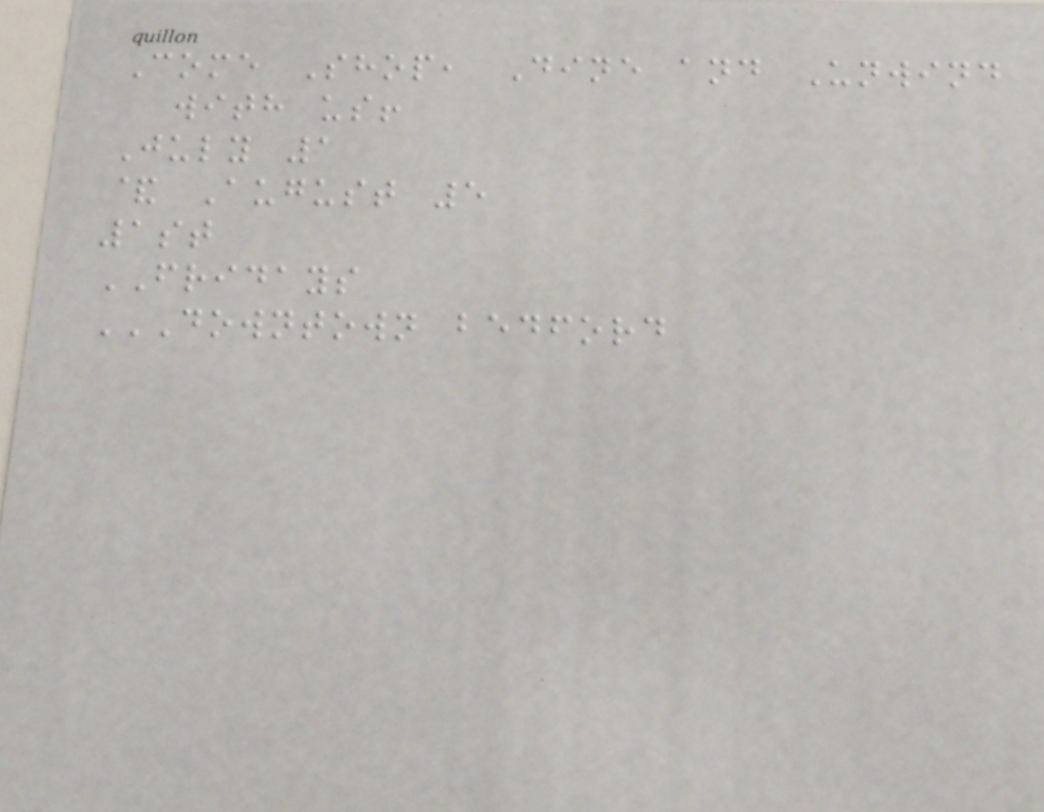Come Shop, Dine and Unwind
with us!
July 1
& August 5
1st
FRIDAYS
DOWNTOWN BEDFORD
